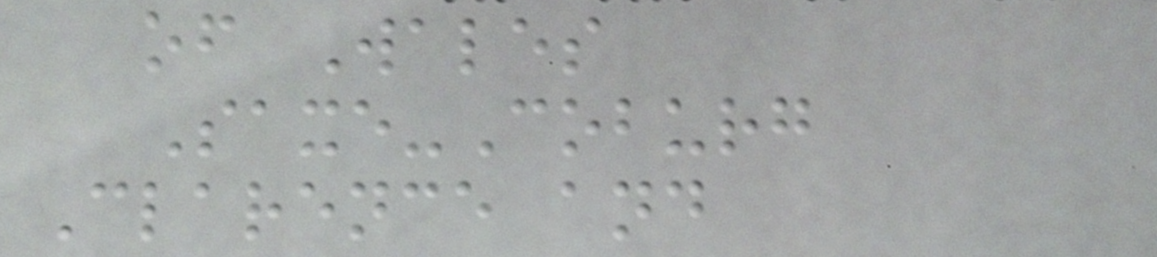of Wales
Saxe-Coburg
Clarence and
